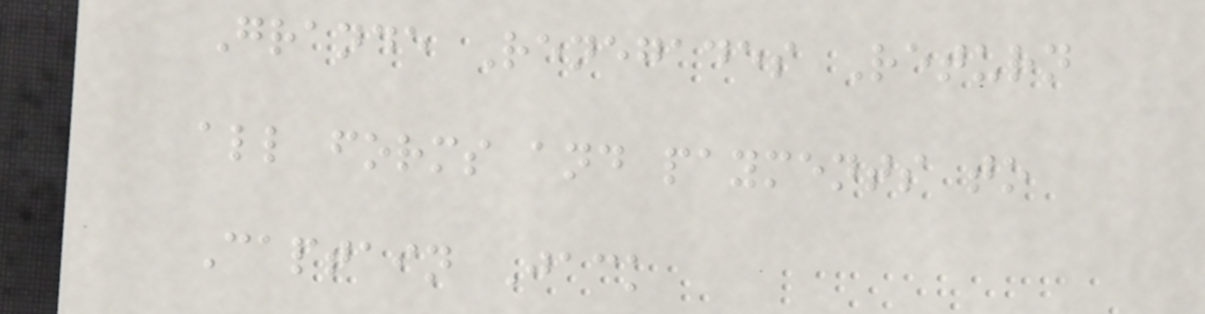Grande Renegades Return
all forms and payments to
Captain Jack
